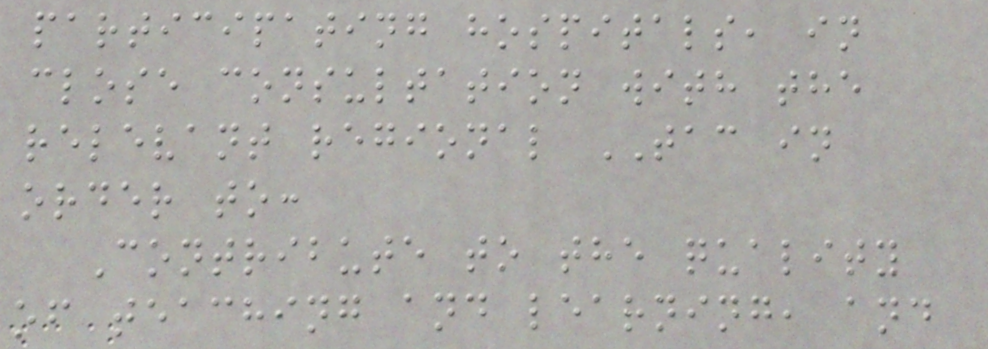participating hospitals, in
close consultation with the
relevant regional TAC in
order to:
Contribute to the quality
of teaching and learning, and
